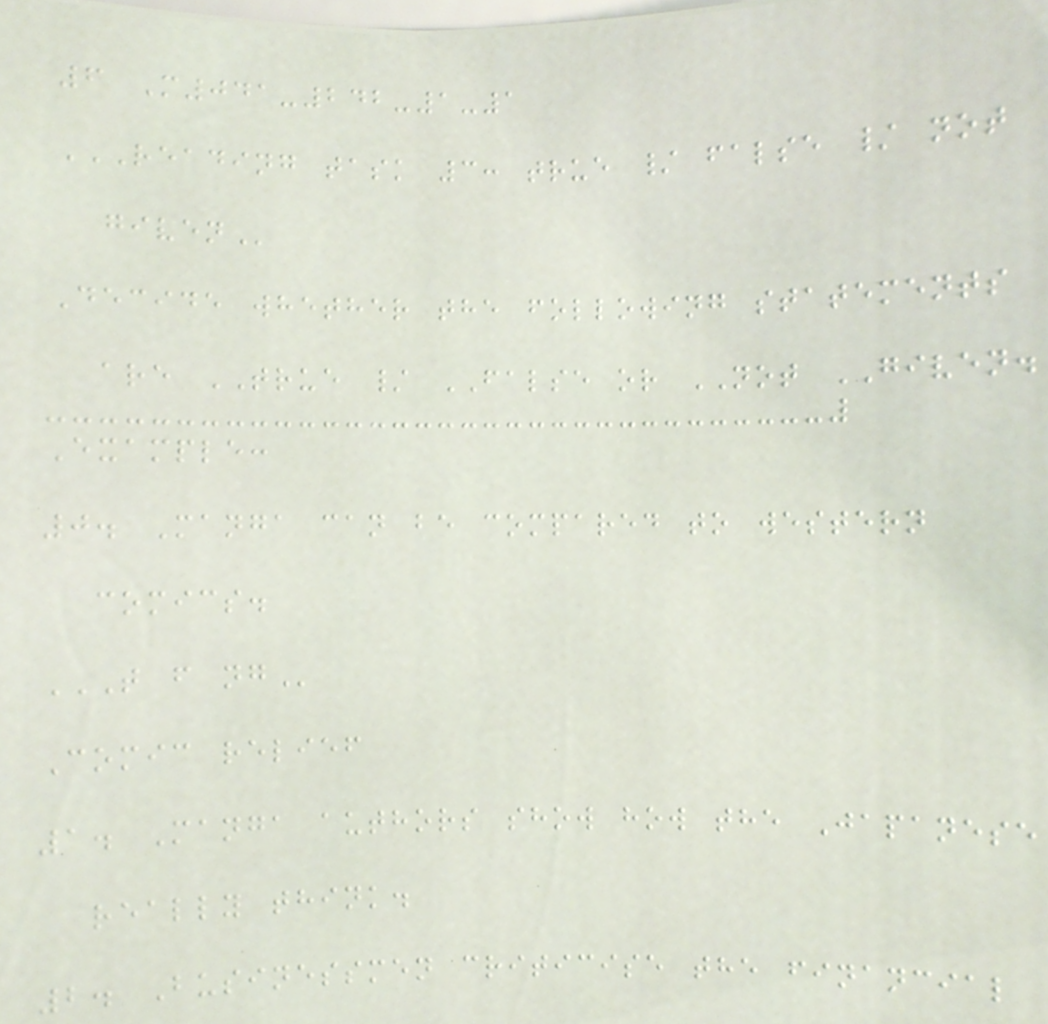6 M041-242-1-1
READING TASK 3: TRUE / FALSE / NOT
GIVEN
Decide whether the following statements
are TRUE / FALSE or NOT GIVEN.
Example:
0. Manga can be compared to western
comics.
T F NG
Comic relief
1. Manga authors show how the Japanese
really think.
2. Businessmen criticise the financial
